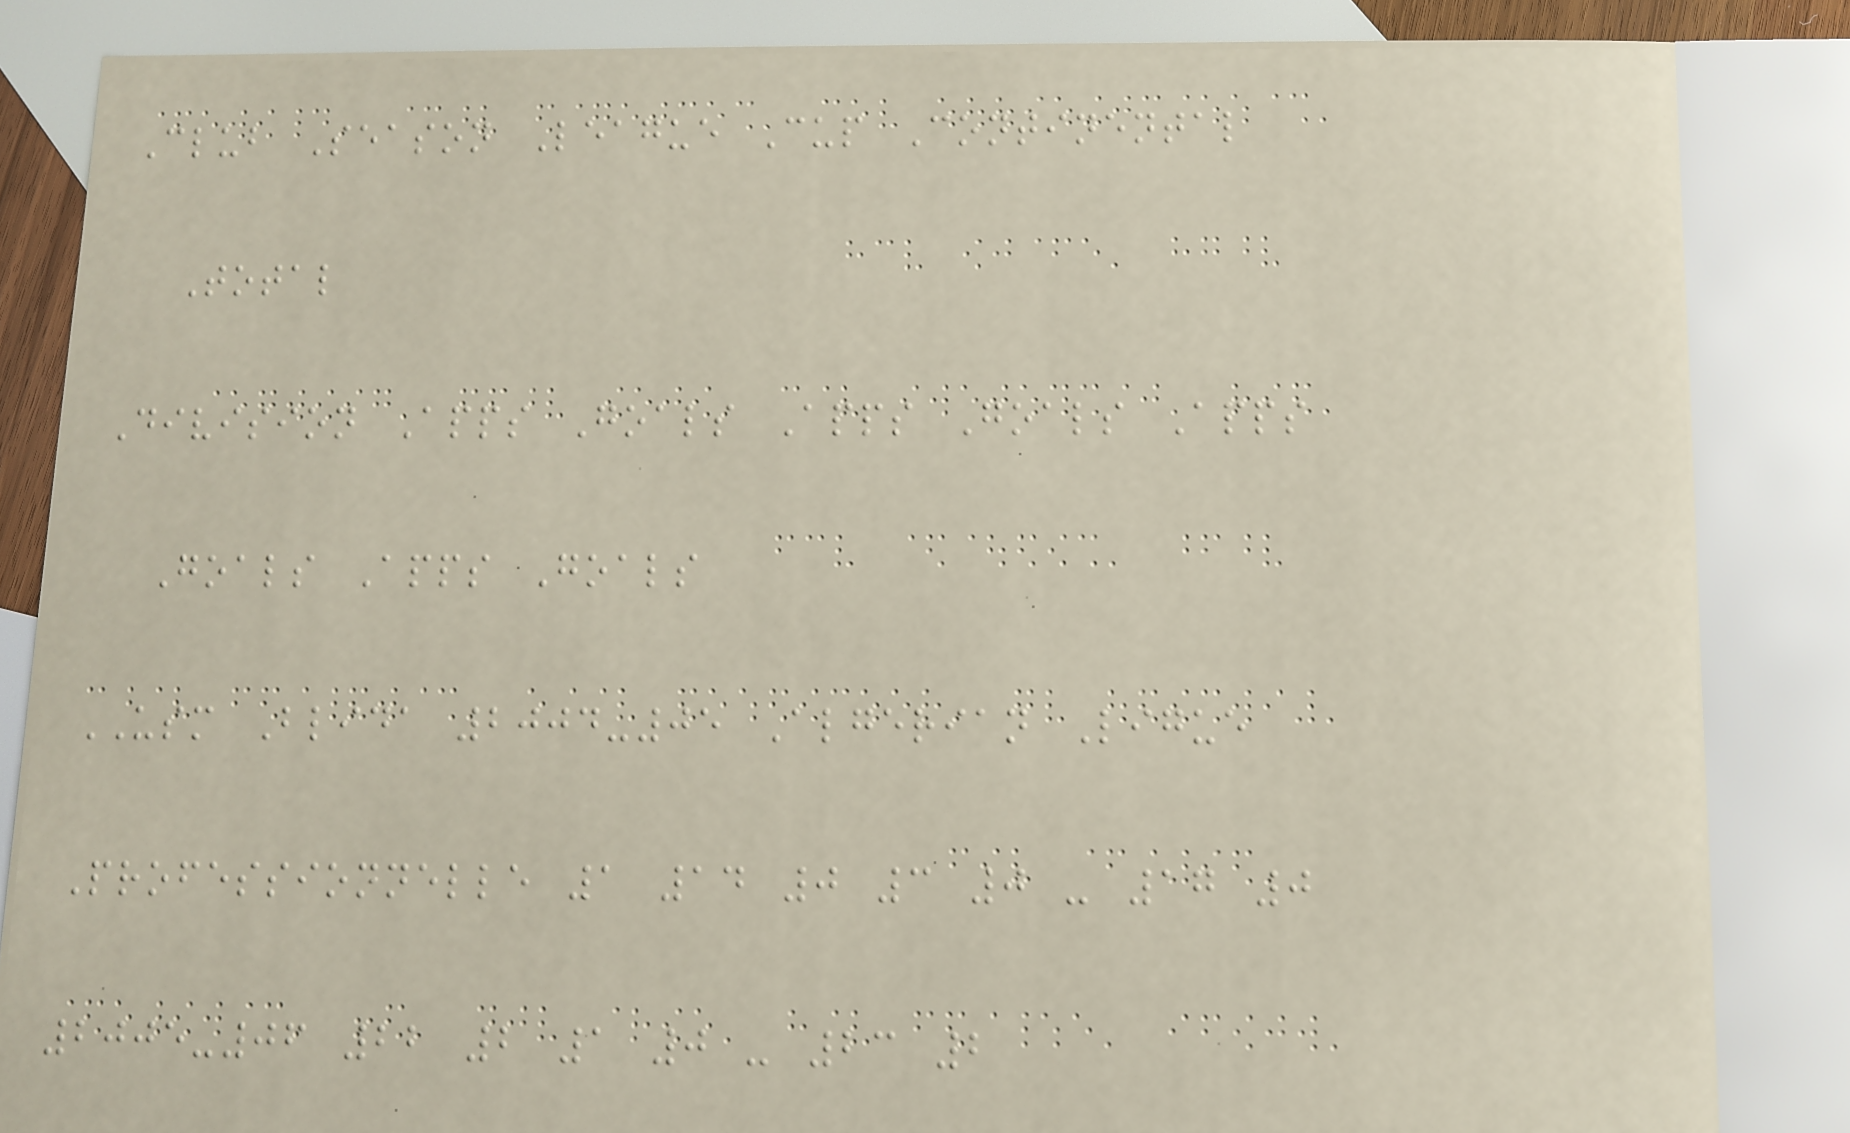Club Season League Cup Continental
Total
Division Apps Goals Apps Goals Apps
Goals Apps Goals
USM Blida 2004-05 Algerian Ligue
Professionnelle 1 14 0 3 0 - 17 0
2005-06 22 2 1 0 - 23 2
